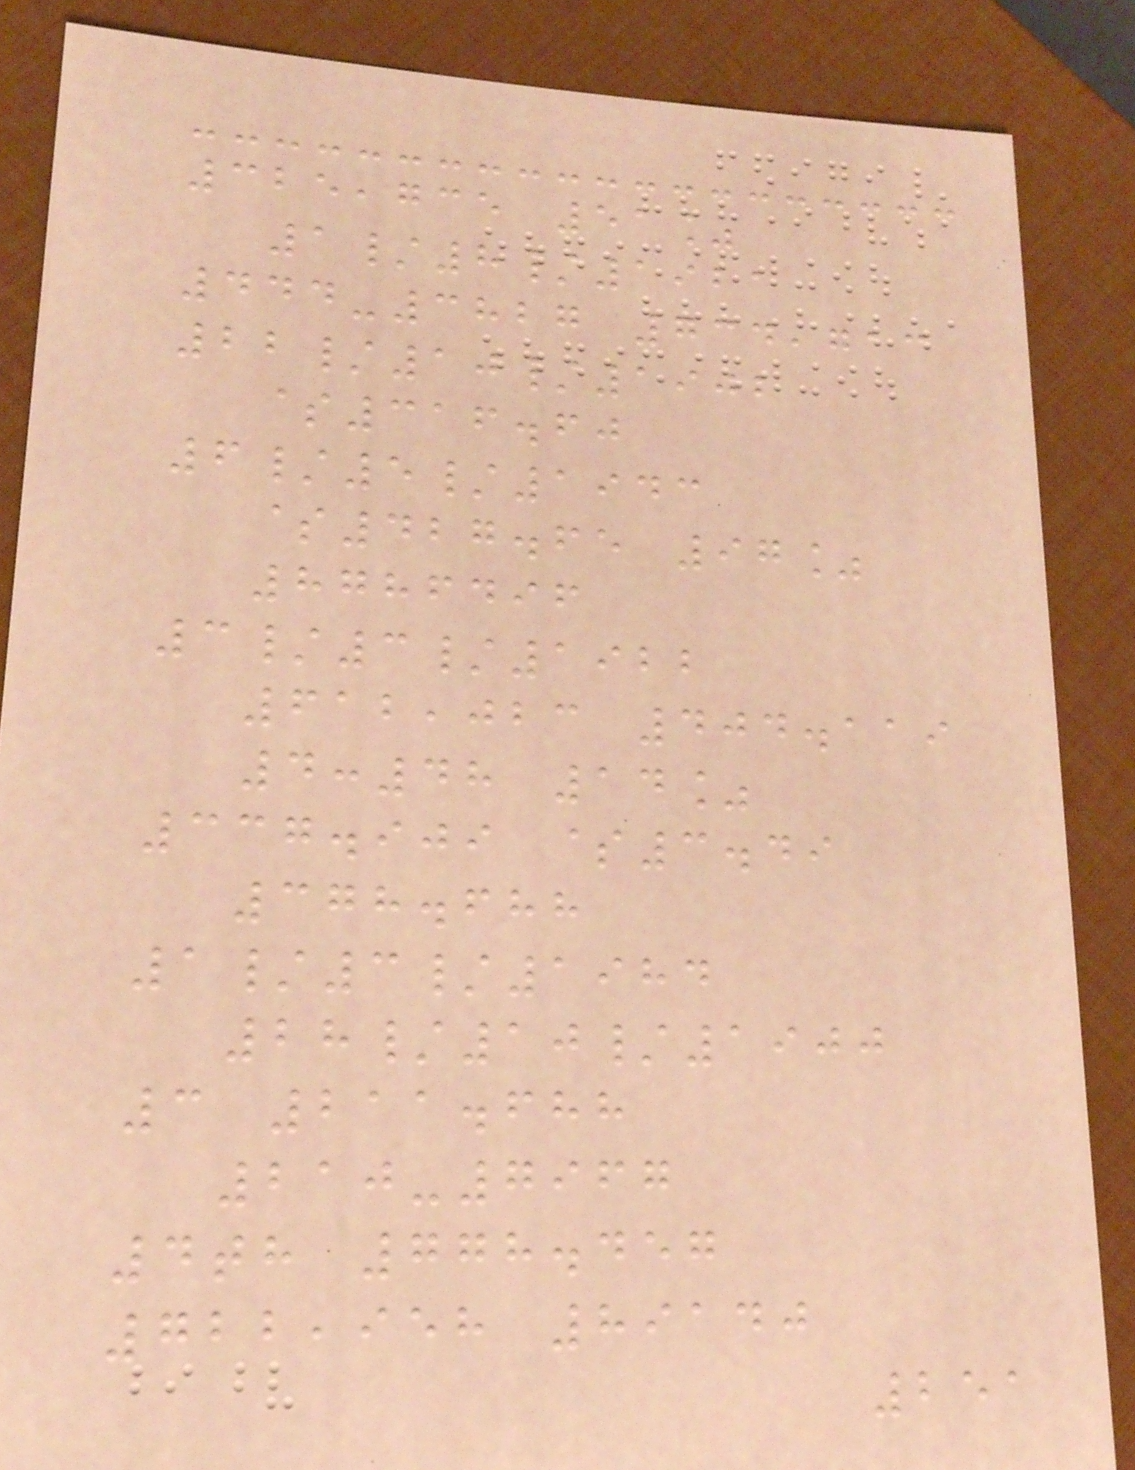325,735 51%
1/8/1921
444-3827 734,713
22/10/1902
$316.60
6/5/1943
$427.65 97%
8786496
3/3/1922
612,023 404.119
4:48 14%
337.909 $3.49
378.688
1/3/1984
28/10/1900
3 211.688
210-7967
4th 778.457
722,958 89140
251
